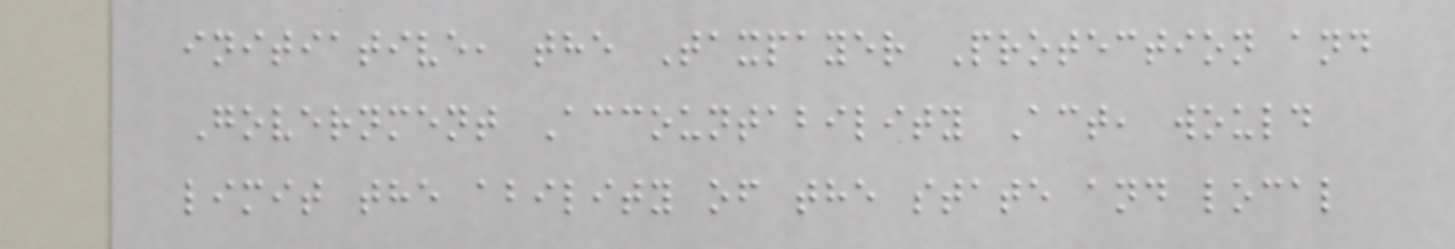initiative, the Taxpayer Protection and
Government Accountability Act, would
limit the ability of the state and local
